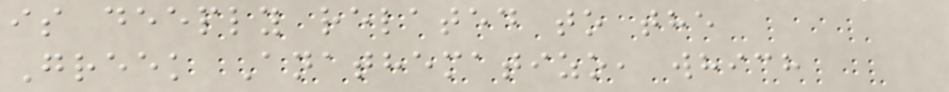is deeply related to the
Greek Anathematizo, which
